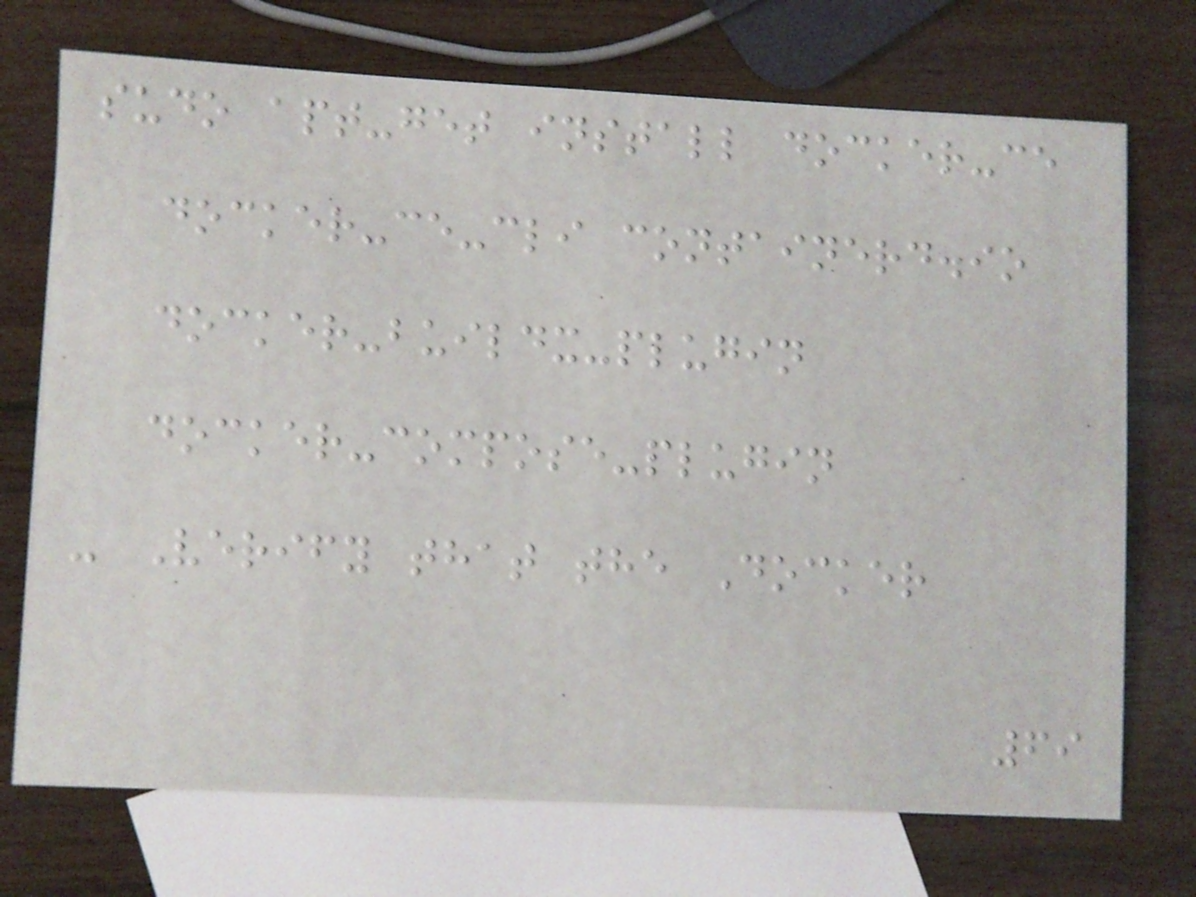sudo apt-get install docker-ce
docker-ce-cli containerd.io
docker-buildx-plugin
docker-compose-plugin
- Verify that the Docker
69
